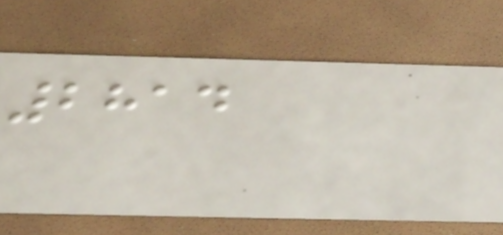2814
